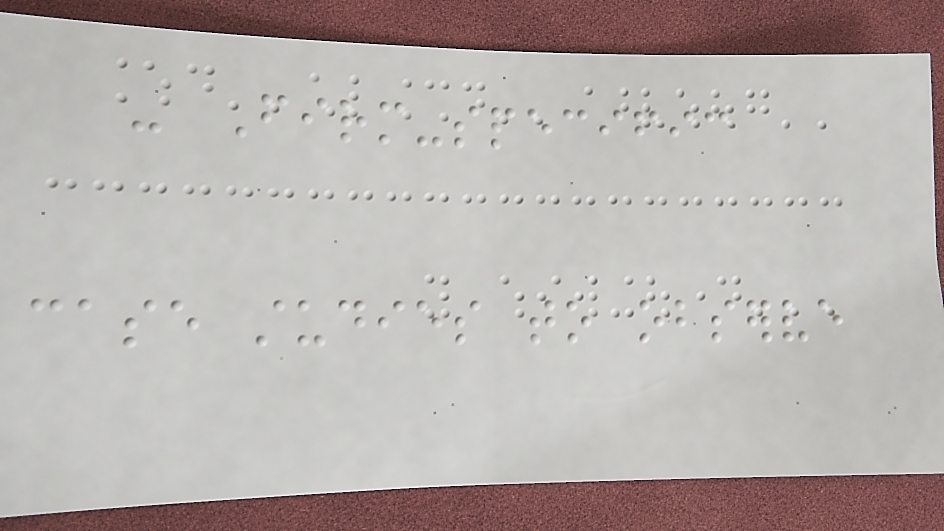- Firm-specific
case studies to observe
